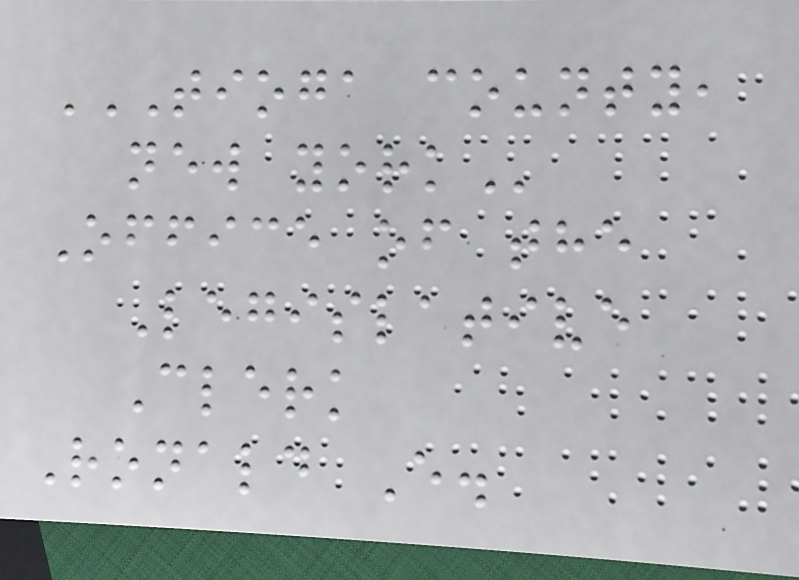TIOGA COUNTY,
NEW YORK
Office of the
Legislative
Clerk
Ronald E.
